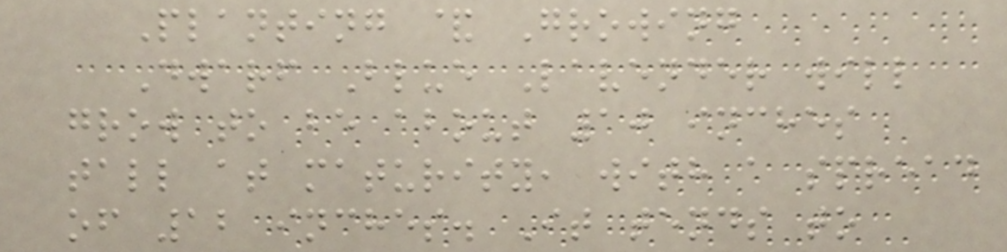Planting & Growing
Dwarf Blue Lavender will
grow to be about 10 inches
tall at maturity, with a spread
of 12 inches. It tends to
